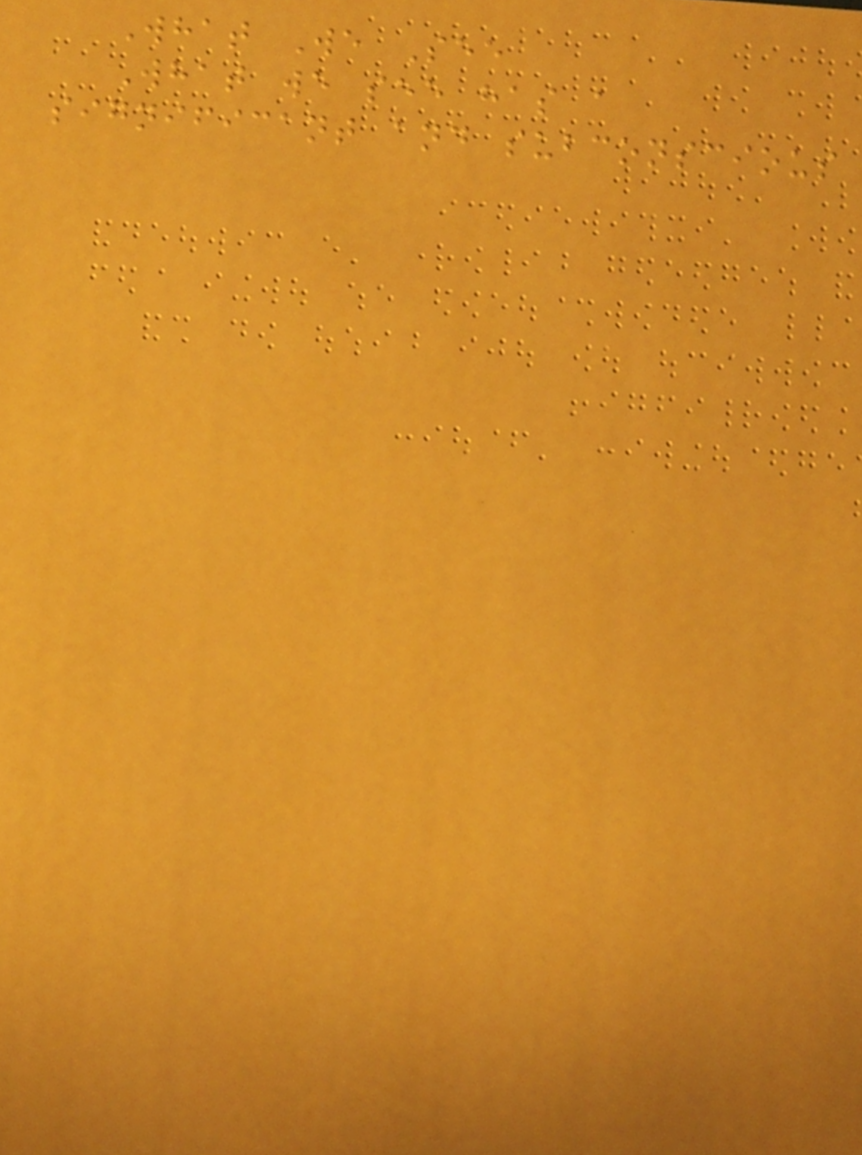What We See
What we see has a
significant and subconscious
